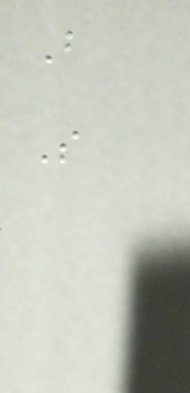B
S
